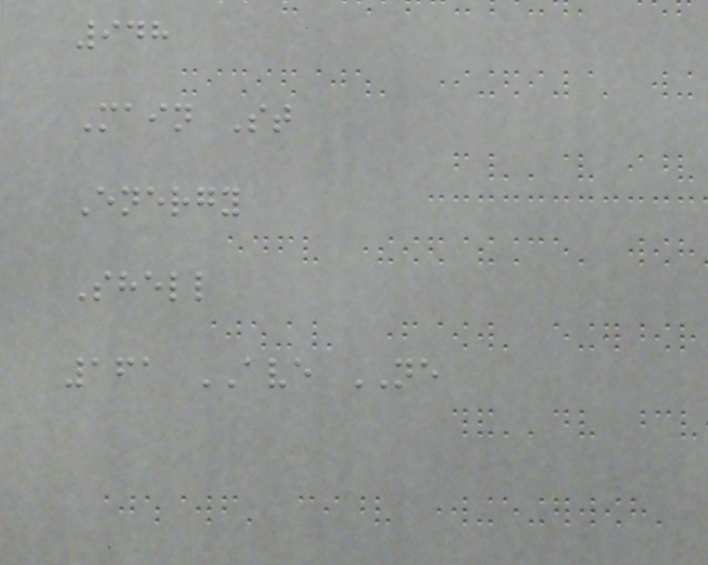948
Main St
Energy
Shell
161 AVE NE
